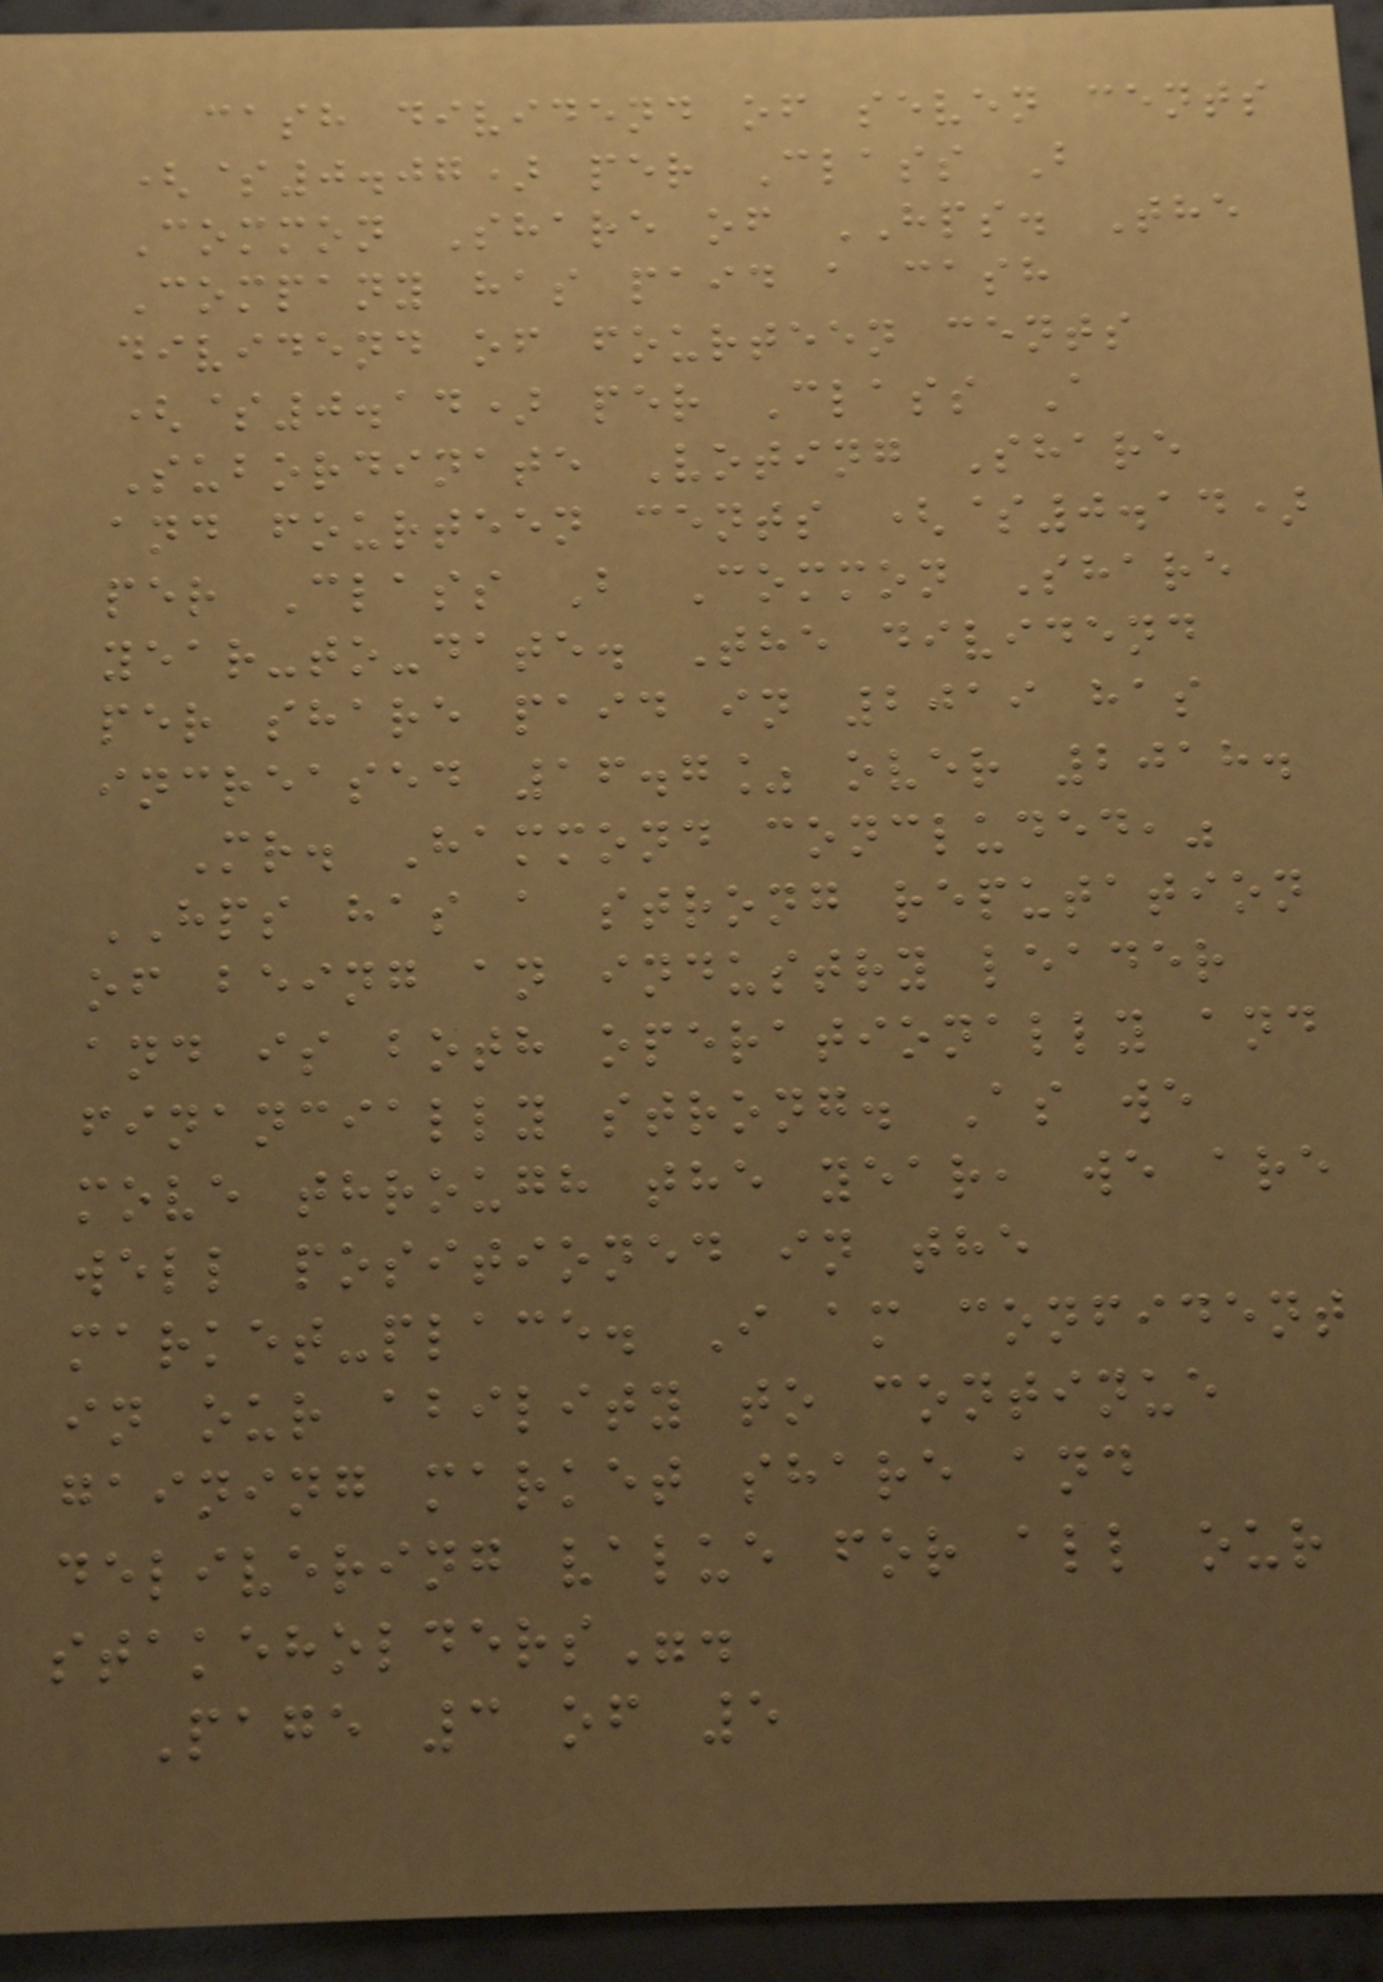cash dividend of seven cents
($0.07) per Class B
Common Share of HPS. The
Company has paid a cash
dividend of fourteen cents
($0.14) per Class A
Subordinate Voting Share
and fourteen cents ($0.14)
per Class B Common Share
year-to-date. The dividend
per share paid in 2019 has
increased 16.7% over 2018.
Mr. Hammond concluded,"
HPS has a strong reputation
of being an industry leader
and is both operationally and
financially strong. As we
move through the year, we are
well positioned in the
market-place. I am confident
in our ability to continue
gaining market share and
delivering value for all our
stakeholders".
Page 3 of 5
